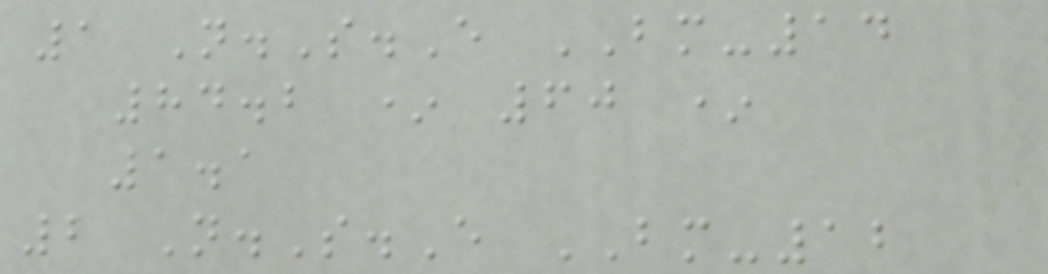1 N.S.E BM-14
84.2 * 60 *
1.1
2 N.S.E BM-12
